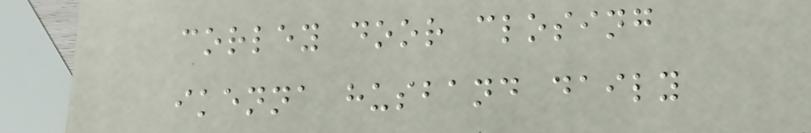corley door closing
ikenna husband daily
